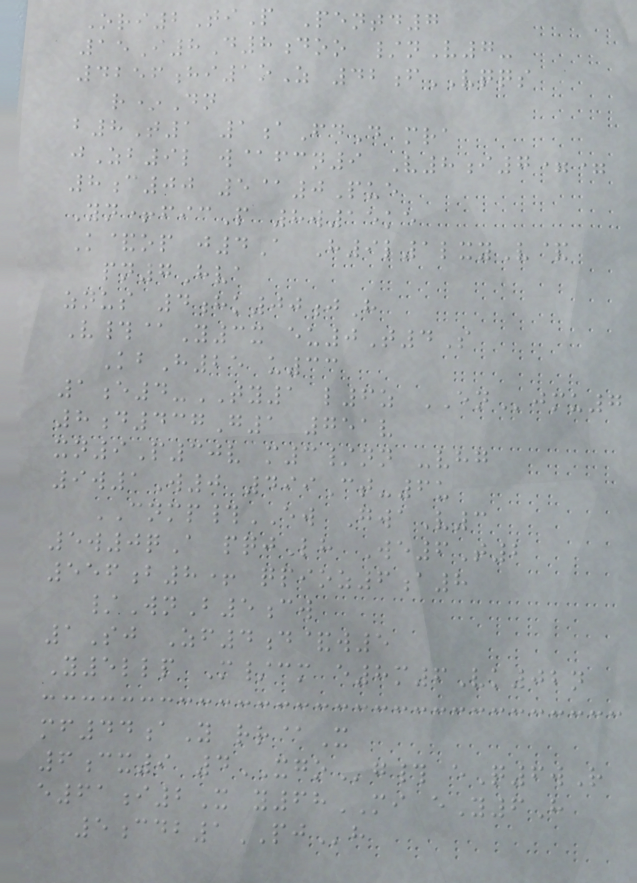Ori2TiP Pentd7
15I8D8doo /nV7-
4256hi1oZ 42fVQQS
r*Dn
b8T1 1aFdD mra
jZb9l w@fcn9 V8i7==
8c00 5@0Pue
Yn+ficP 8w15ke
K&op j4A H9l1lxyV&
pn7Hva
znus 4hk00jH
V#@Y3x eu0T4S
KbH25 u33
1e4-TY1 l6z ENjmu7
8d437G1 751v
xn9P30v m3/nn -vhg
9w1W0 499Ct-6u
CNMP#EW GwaV3
5w0qA pqjLh We6T2
556b8+ qpioz6a8
/WnB5cw
1Sj Zf4d&w5
Y5llp M/cm e8m6Vk02n
mf44aY rr@X
6cx9 4XGOg# eQ6wR
e61i2X y68MI eY6H
5cdb1PJh
